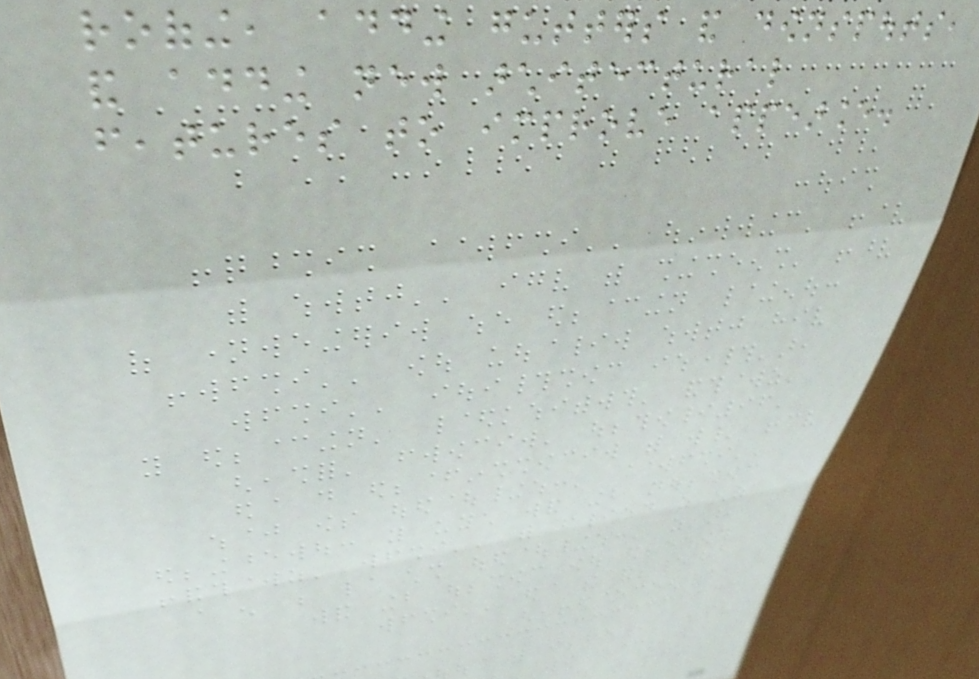roofing, adding gutters and downspouts,
and adding new architectural
features to improve appearance.
